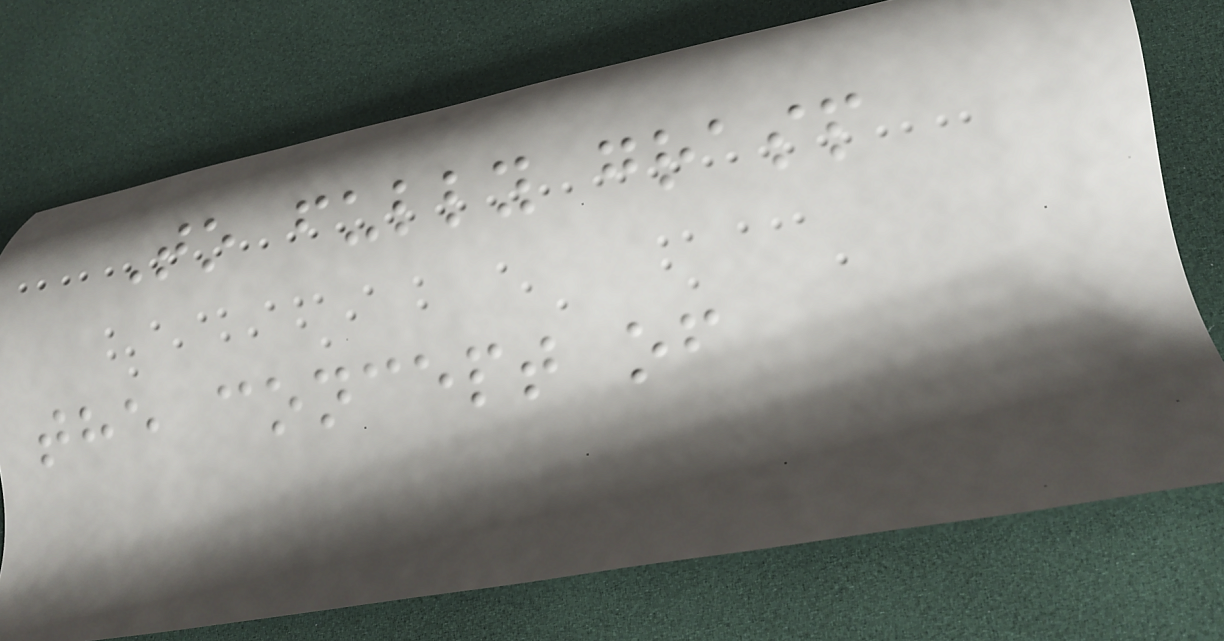To fully grasp
the concept of
